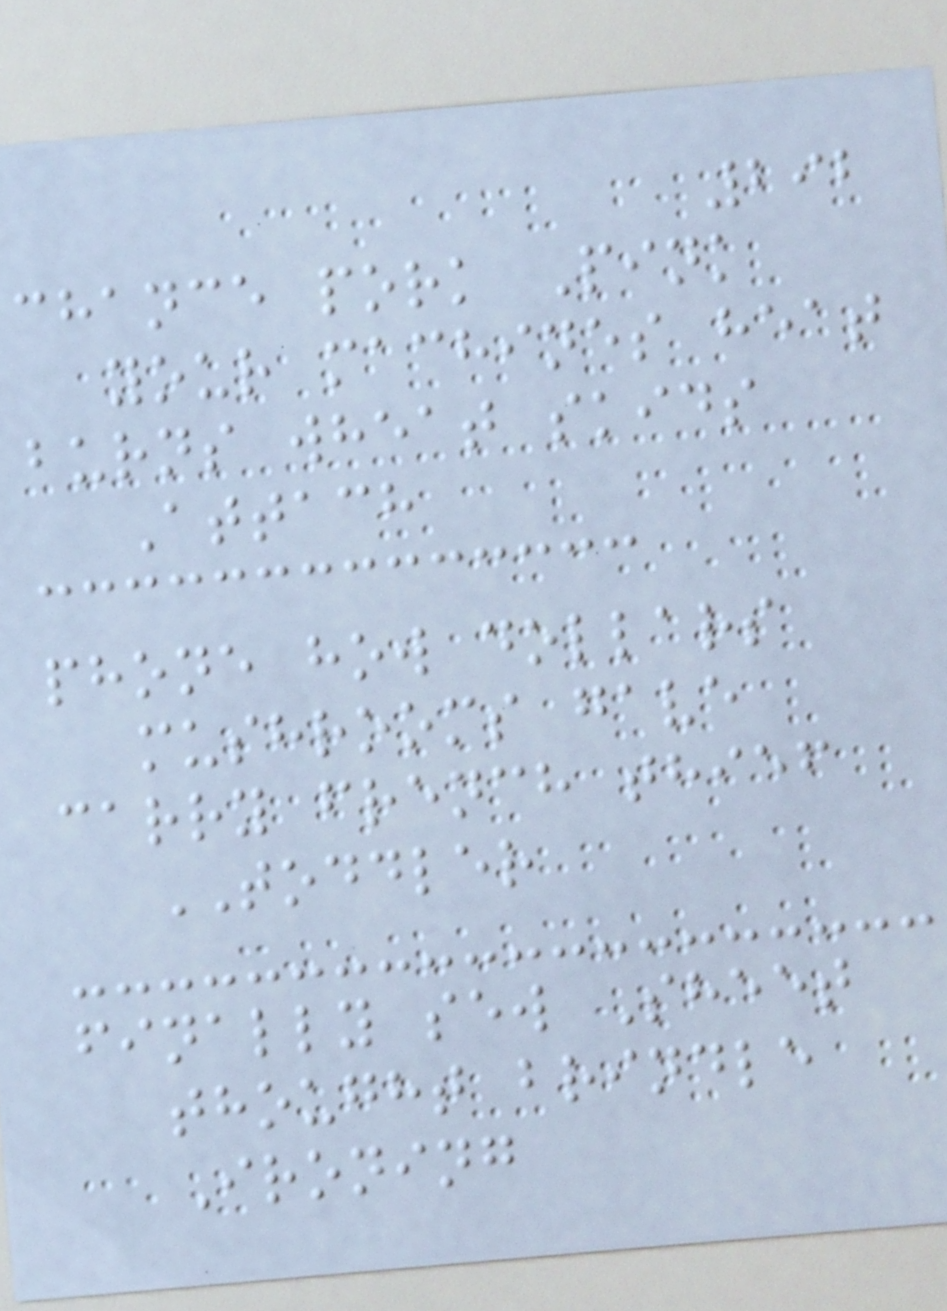292
chance pork Pink
your machines heat
burns wheat skids
Attach
phone how dollars
mushrooms gave
carry french thief
TODDLER
finally sew Sheet
thought brindle
Ironing
